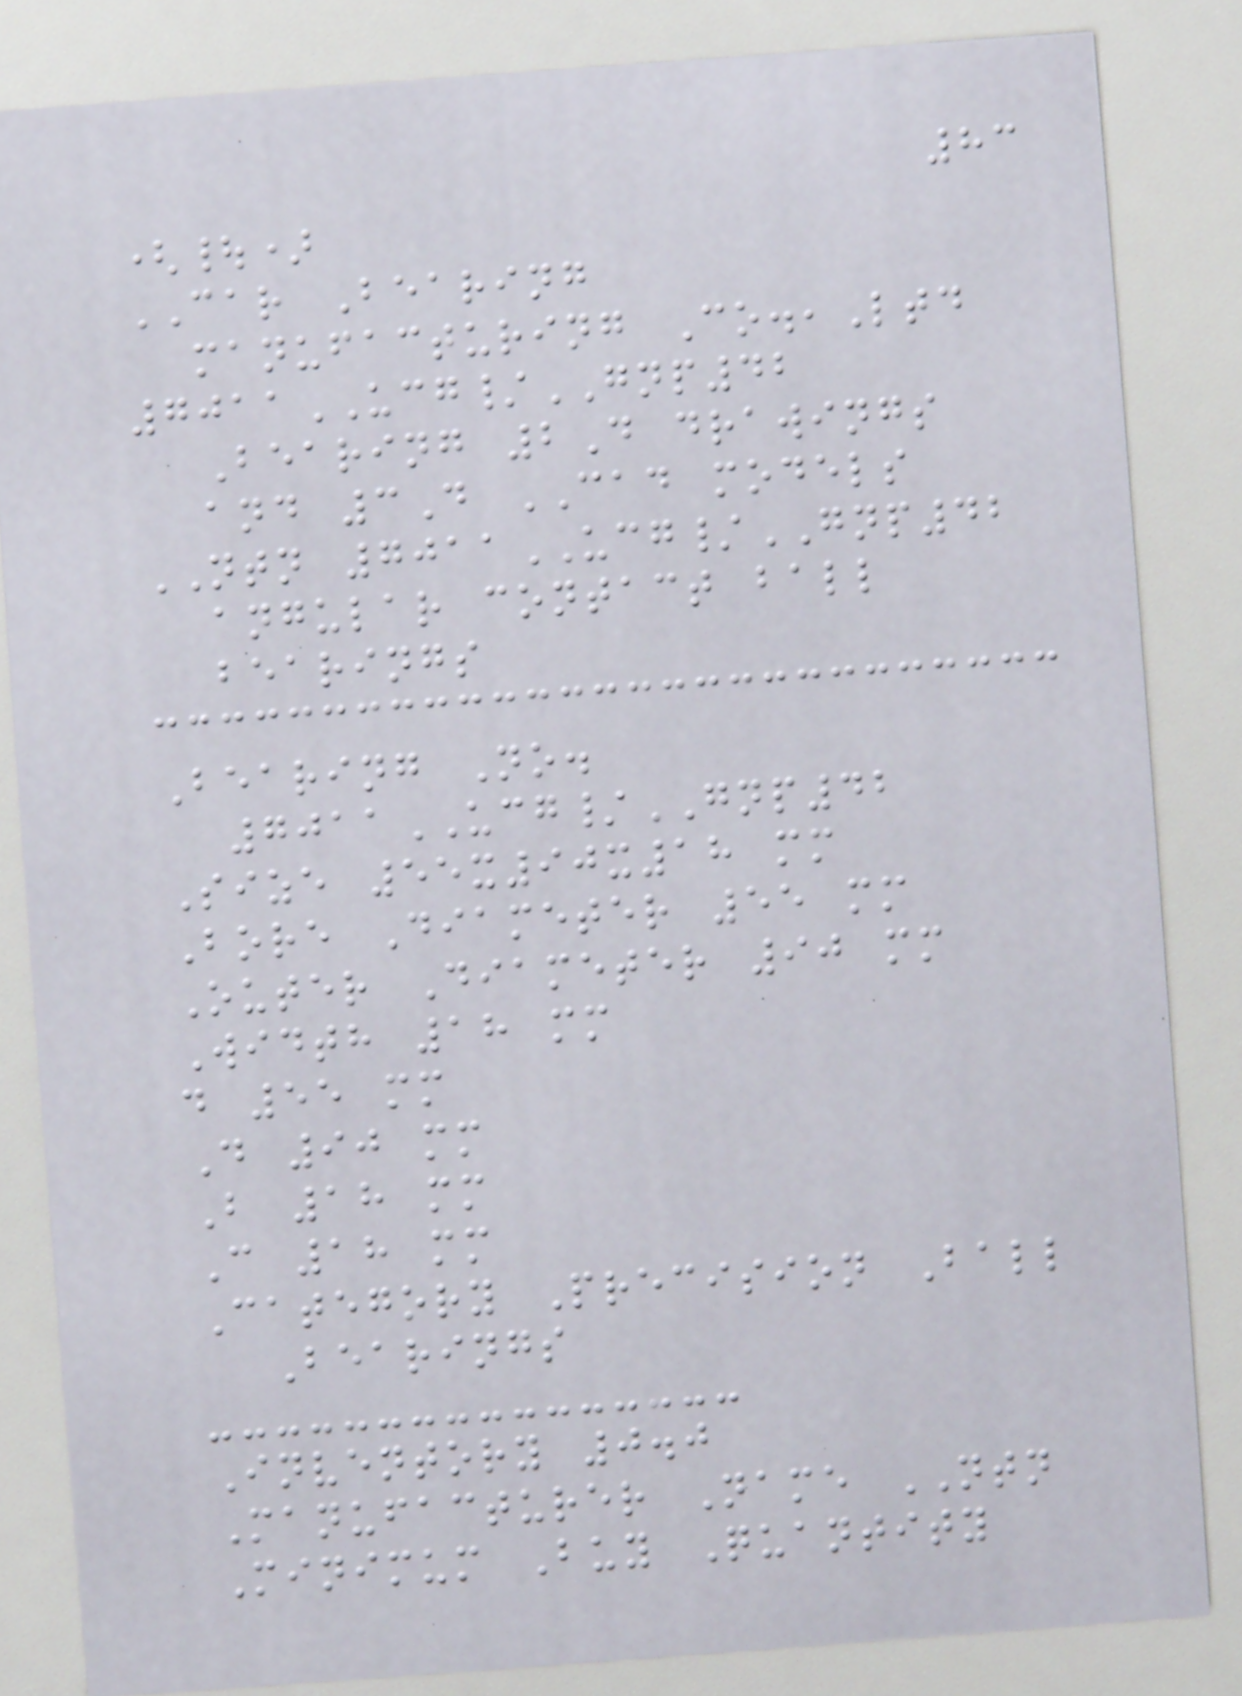83
(|)
CAR Bearing
manufacturing Co.,Ltd
7011UCG/GNP42
Bearing 2D drawings
and 3D CAD models
NTN 7011UCG/GNP42
angular contact ball
bearings
Bearing No.
7011UCG/GNP42
Size 55x90x18 mm
Bore Diameter 55 mm
Outer Diameter 90 mm
Width 18 mm
d 55 mm
D 90 mm
B 18 mm
C 18 mm
Category Precision Ball
Bearings
Inventory 0.0
Manufacturer Name NTN
Minimum Buy Quantity
